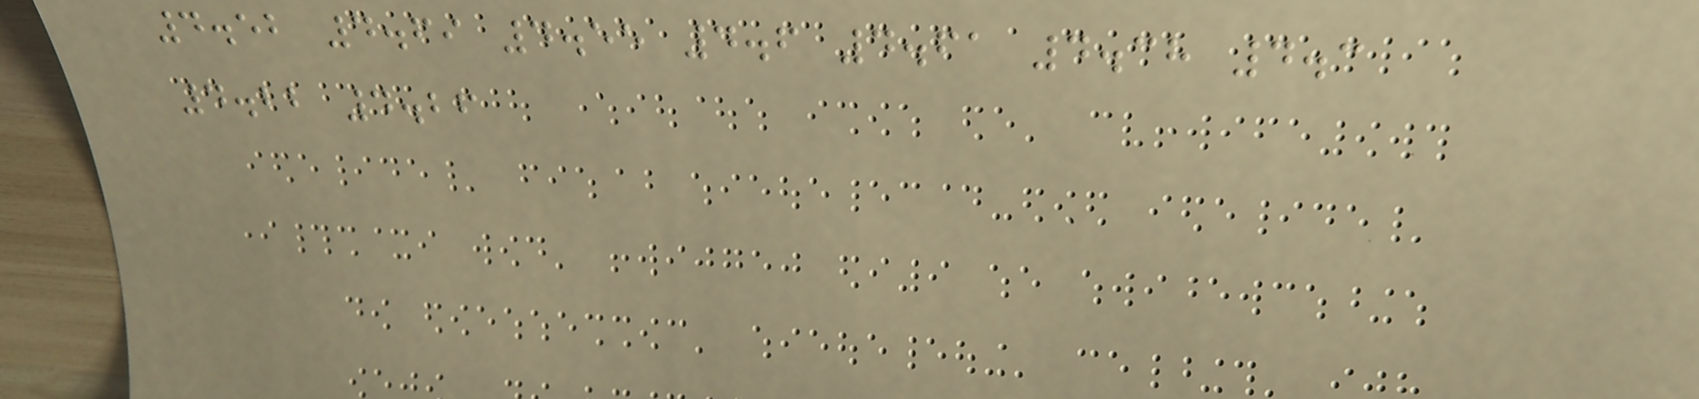4.52 4.69 4.55 4.6 4.61 4.38 4.3
4.22 4.26
